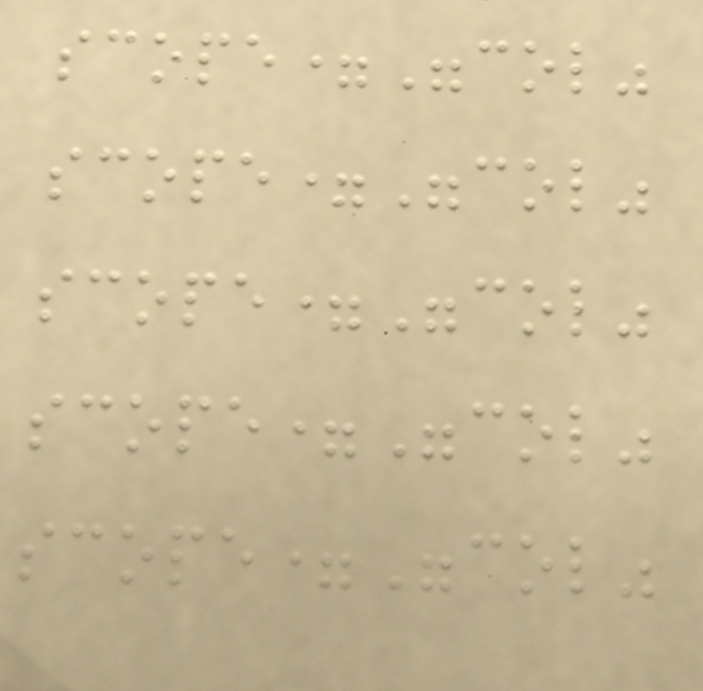scope="col"
scope="col"
scope="col"
scope="col"
scope="col"
